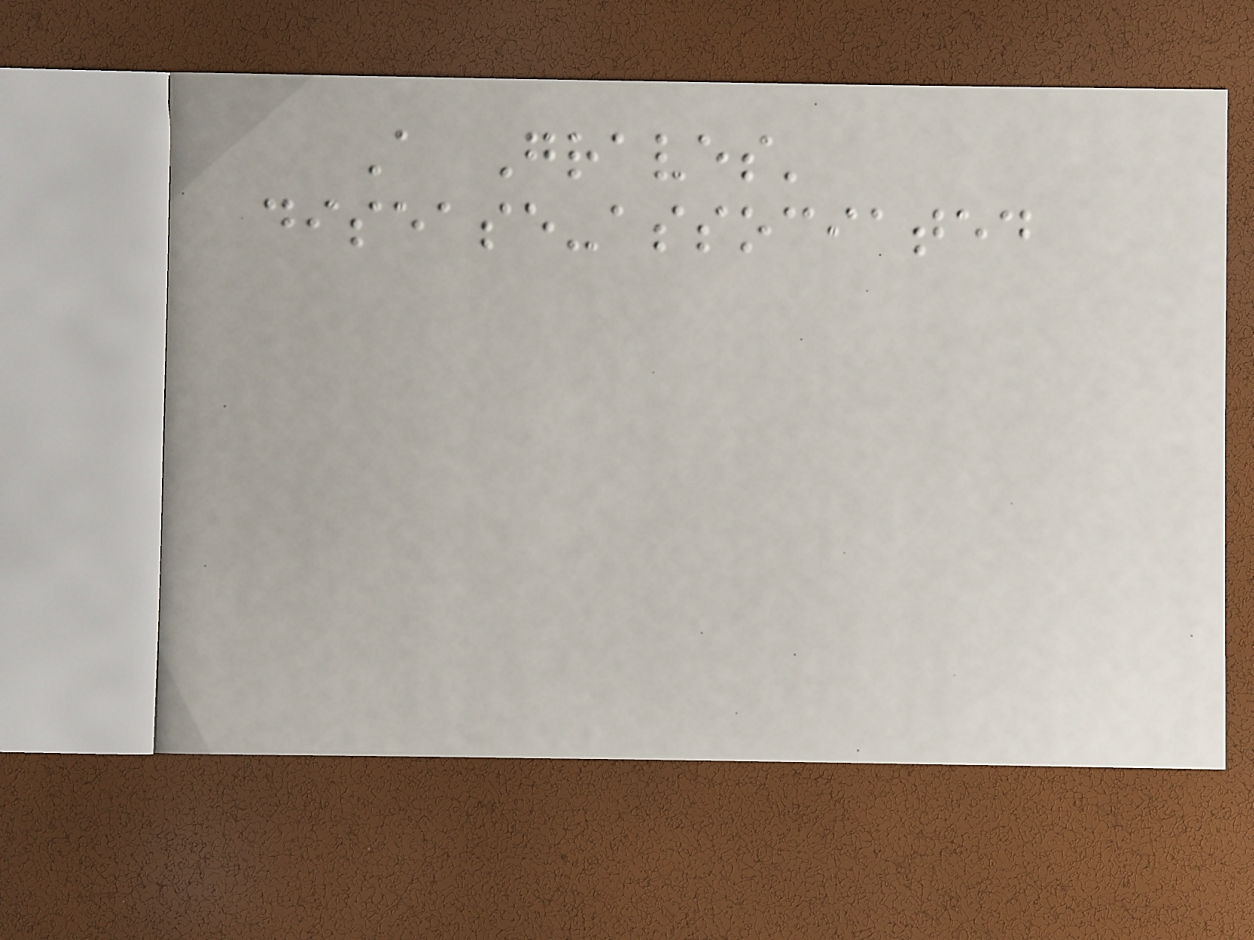A Graves'
disease-associated
